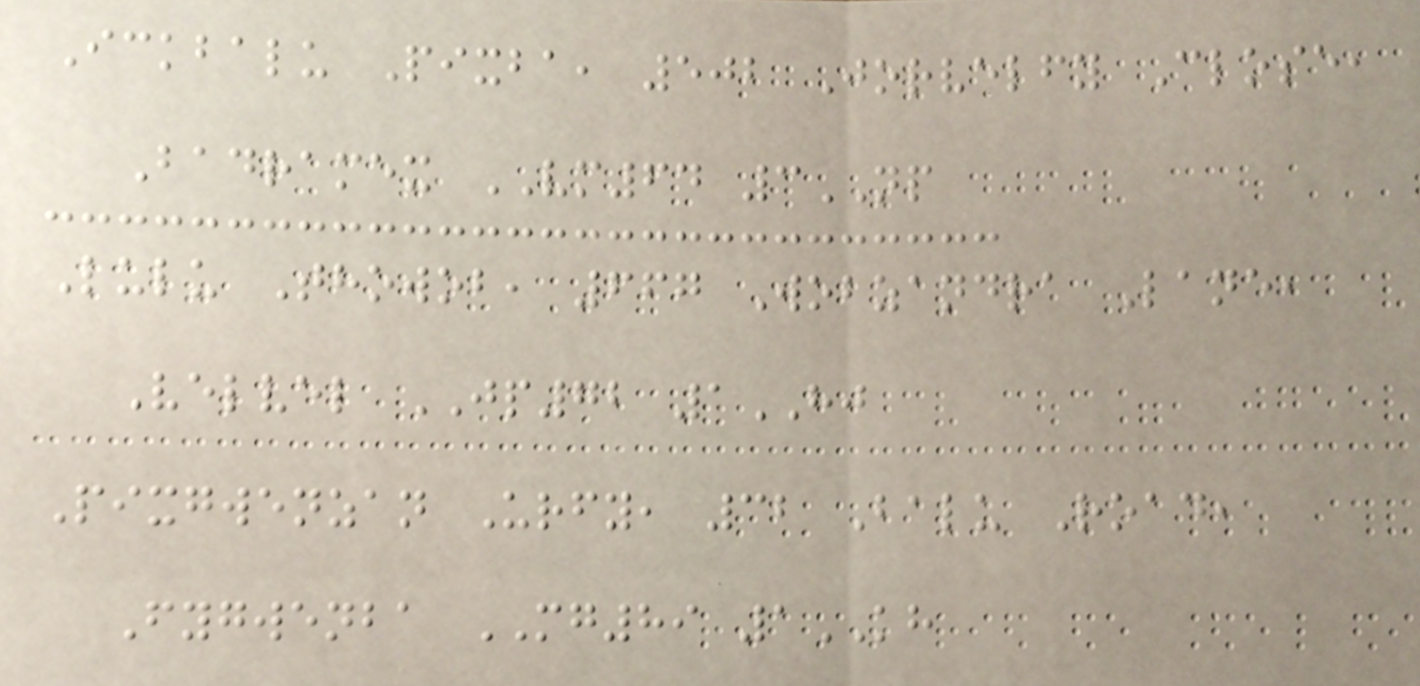Ickbalu Pixba, 502 Jorvelfy Close,
Badramex VM64 3NP
Lulu Thowob, 667 Wobzandra Lane,
Velvel JP72 1HJ
Pixgwenzan Urfy, 32 Balu Road,
Fygwenba MG89 1KH
